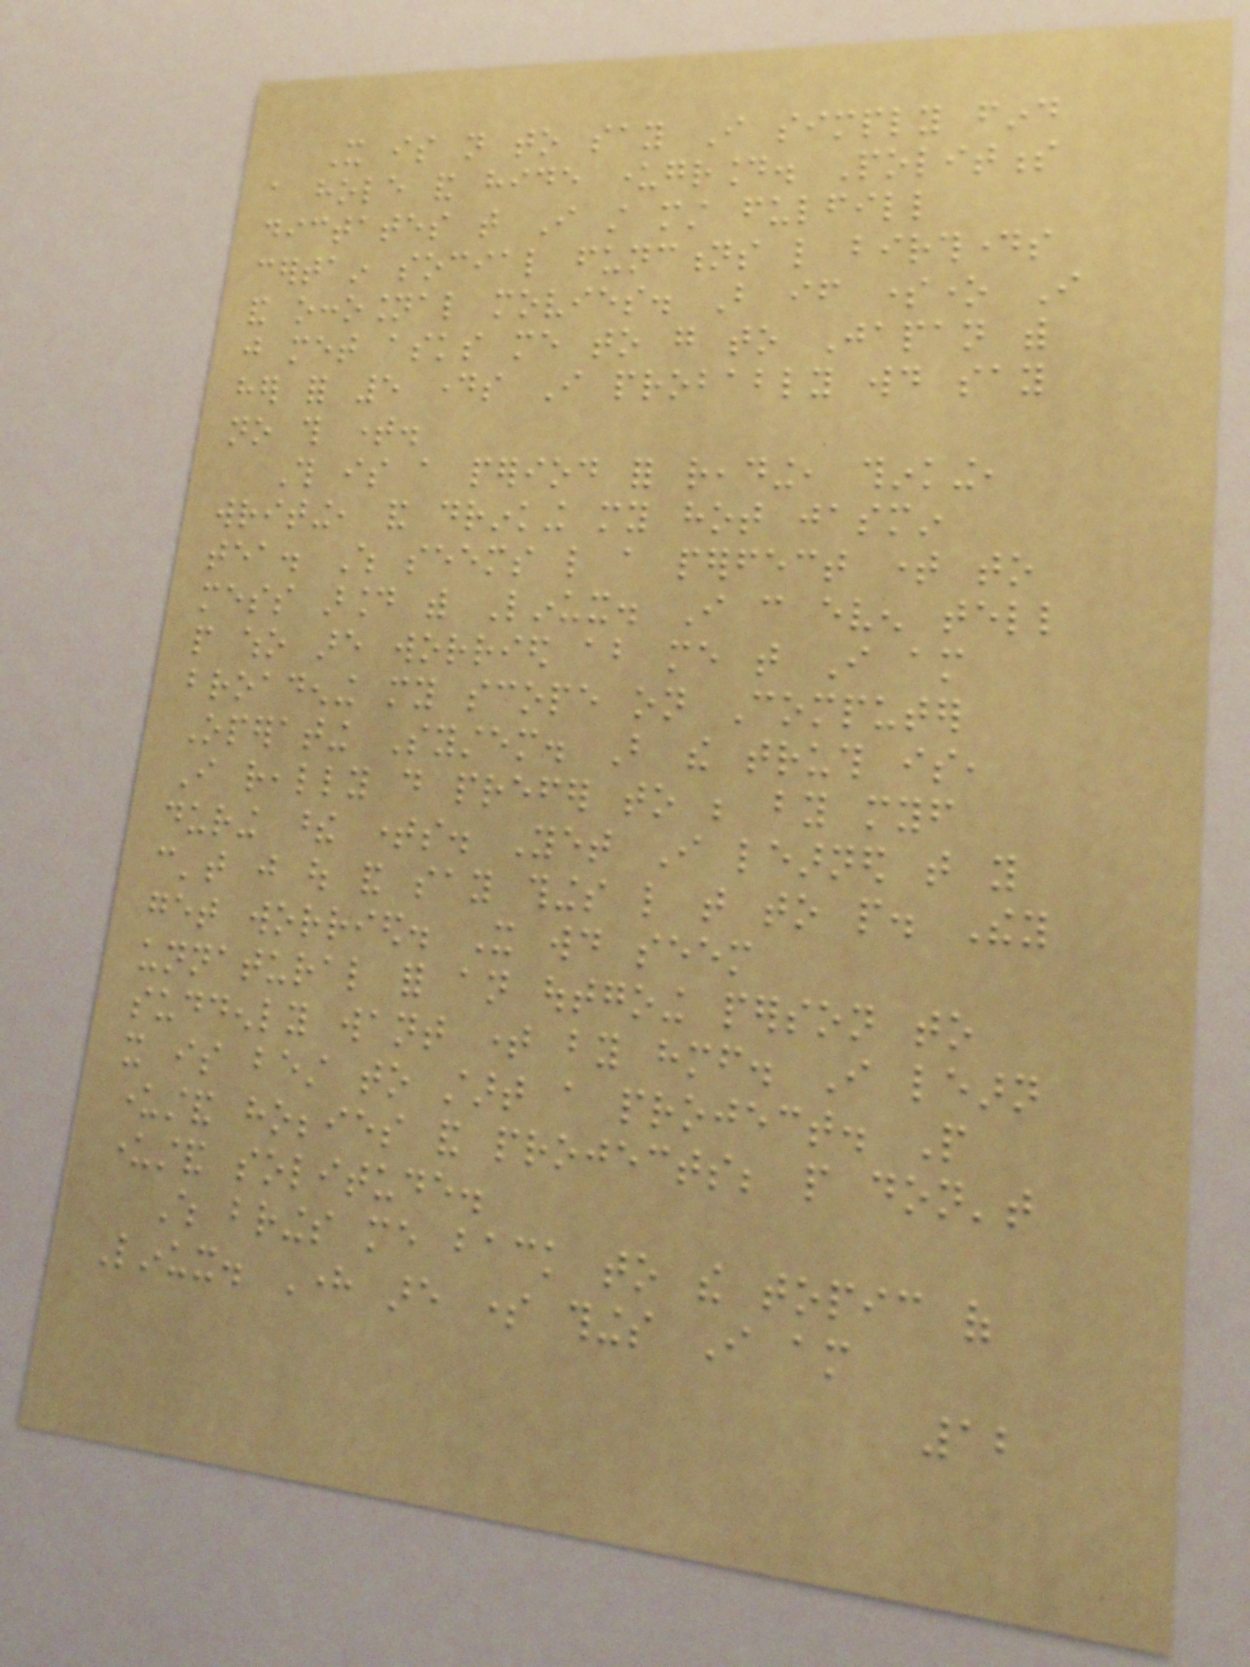It is not to say I simply find
a hole and hide underground. Politness
dictates that I still must fulfill
certain social functions like birthdays
and occosional movies. But if someone I
just met asks me to go to Japan with
her for 5 days I probably would say
no this time.
This is a period for reading, thinking,
writing, and drinking my hot jasmin
tea. Which seems like a perfect time to
mess around with Linux. I can even tell
people who are worried about me that I am
broadening my scope on Computer
Operating System. But the truth is,
I really do prefer to be by myself
during these times. Yet I learned that you
can't just out and say things like that to people. They
get worried. It would seem
unnatural for an outgoing person to
suddenly want time by himself. I learn
it is best to start a project. People
understand hobbies and projects; people don't
understand solitude.
Which brings me back to the topic of
Linux. Here are some things I am
12
